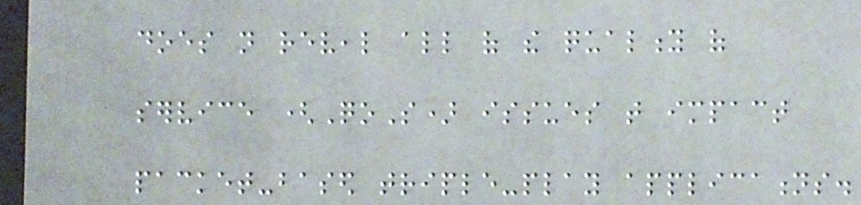does not reveal all of the quality of
service (QoS) issues that impact
packet-based triple-play applications.
